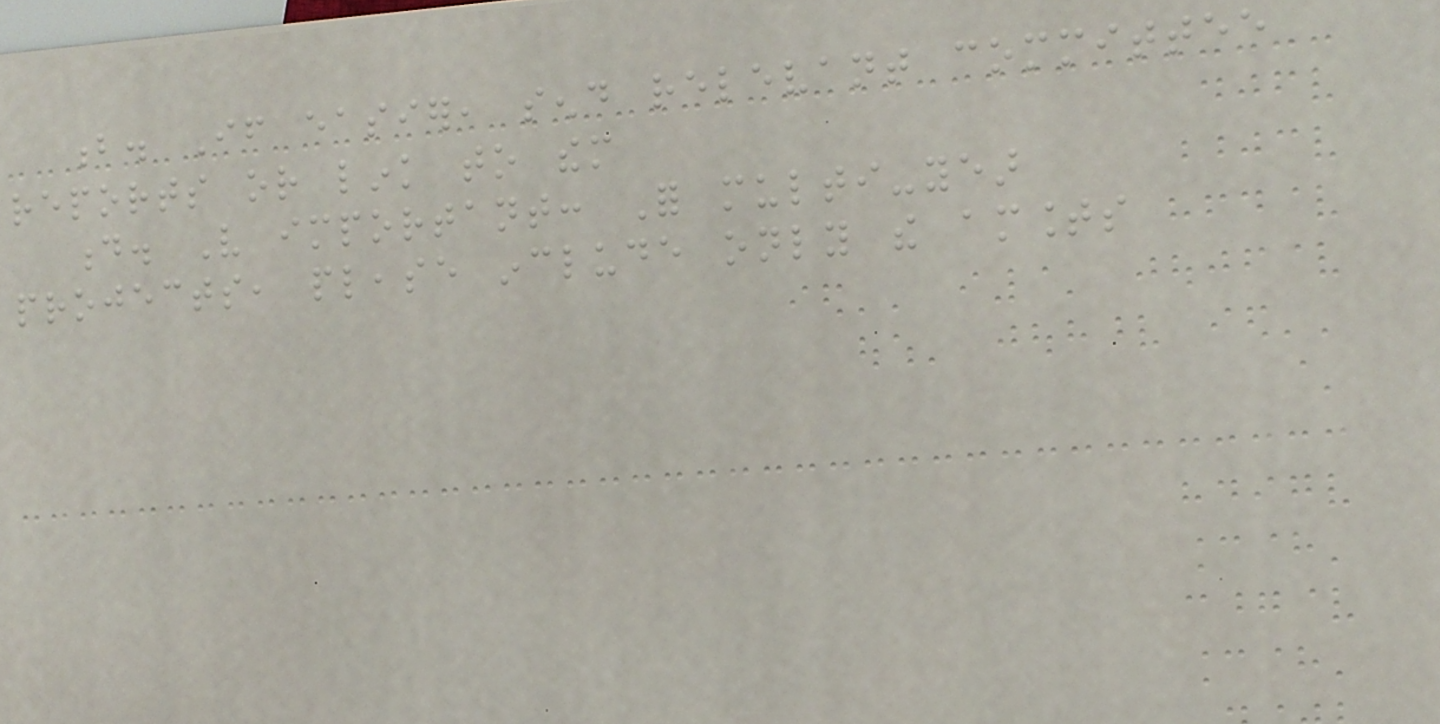b. If easier, send relevant committee
reports or link to them
d. Very important: For multi-year
projects, please include only the amounts
